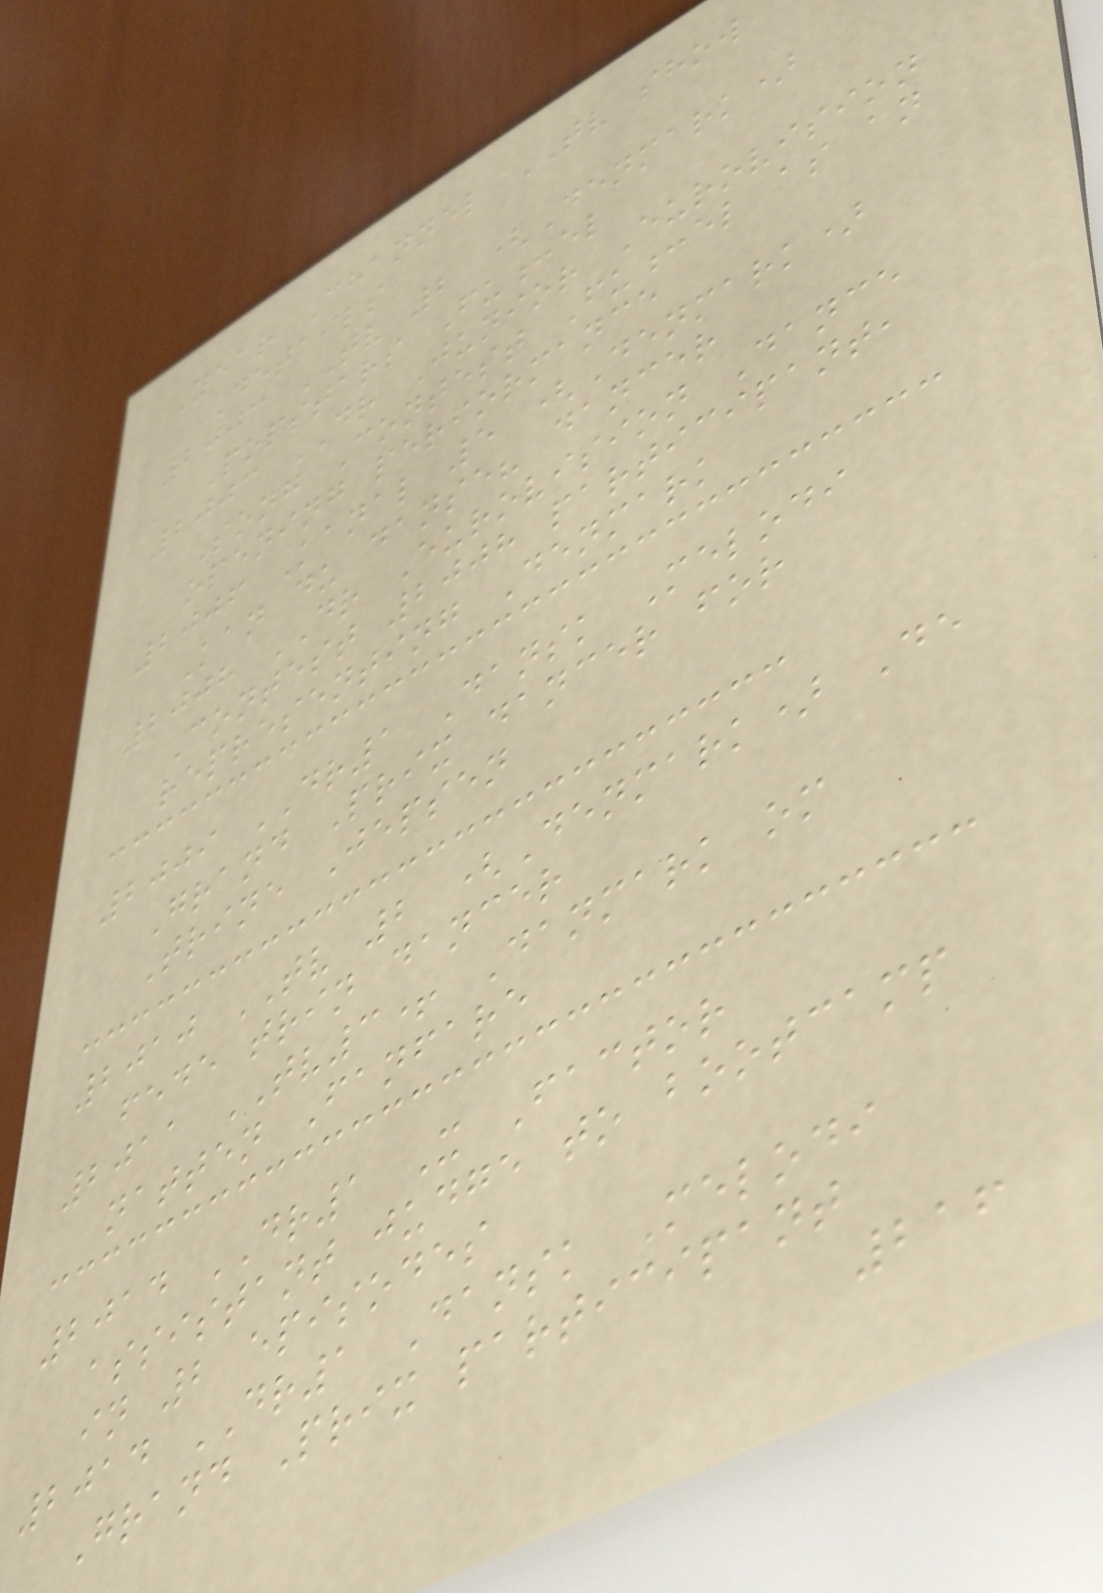Year Channel TV show
Details
2003 TV 2 (Denmark)
Popstars Fu:el
2003 DR Junior Eurovision
Song Contest Fu:el as an
opening performance
2006 Kanal 5 (Denmark)
Kan du danse? dancer
2008 DR Eurovision Dance
Contest 2008 participant,
representing Denmark
2009 DR1 Dansk Melodi
Grand Prix dancer for
Trine Jepsen
2010 TV 2 (Denmark) De
fede trin dancer
2011 TV3+ Danmark om
natten Fanfare
2014 DR1 X Factor
assistant judge to bootcamp
in 2 episodes
2014 DR1 Dansk Melodi
Grand Prix participant
216
